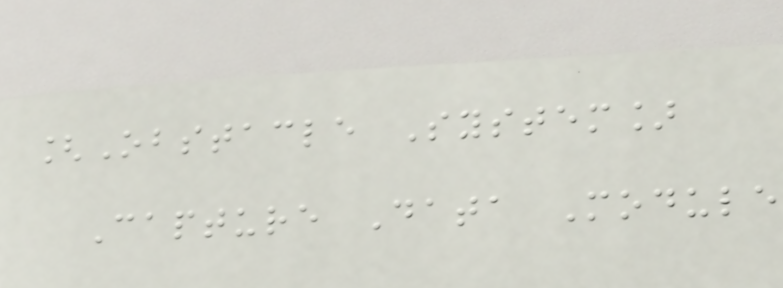[Obstacle System]
Capture Data Module
